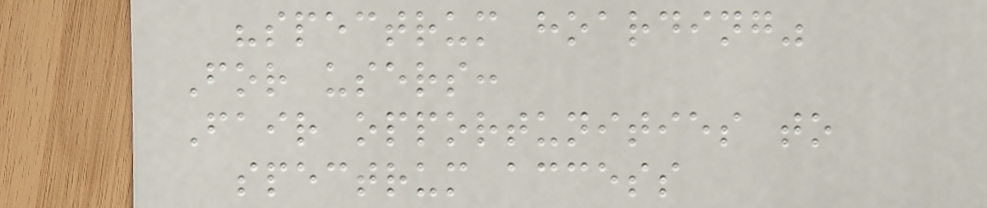"spectrum hoarding"
For users:
Fair opportunities to
spectrum access
